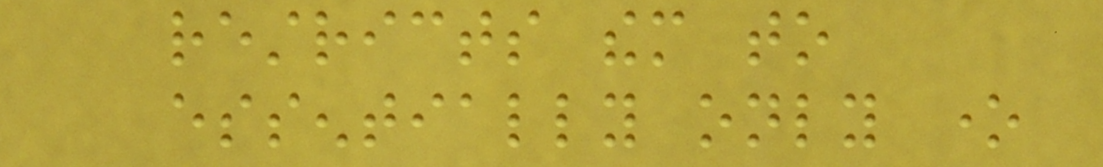restricts them to
essentially only one
